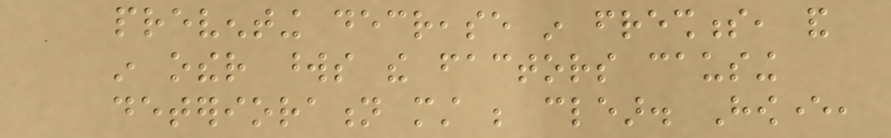preventing decrease in freshness, and
in other words the factors causing
deterioration must be clear. However,
